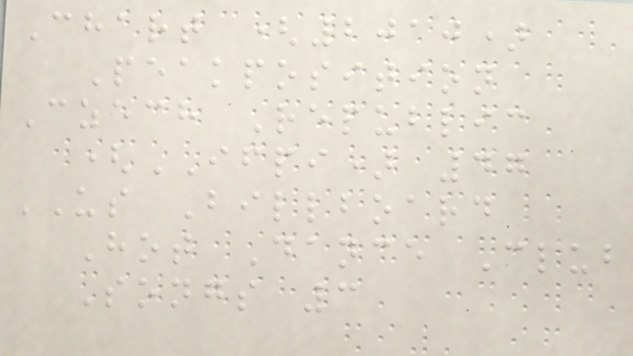Chart (2010)
Peakposition
Czech Republic
(IFPI) 47
US Billboard
Hot Dance Club
Songs 3
